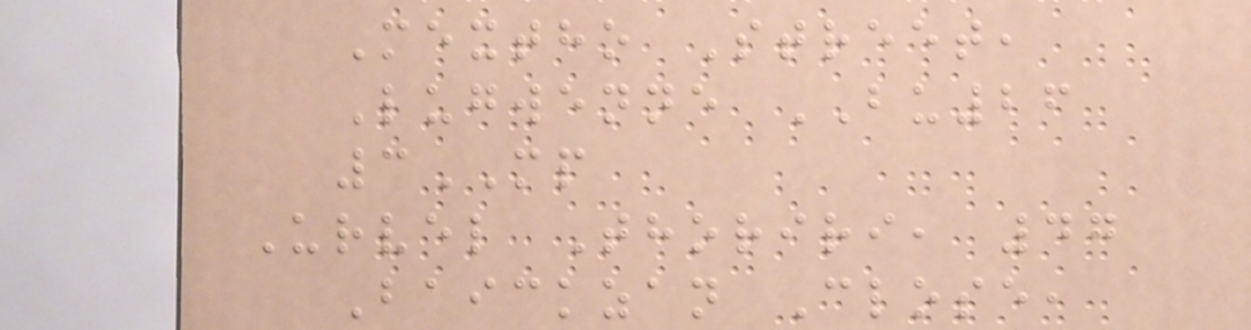Mextho Street,
Lugwenne BU26
3MP
Urvel Thoriri, 47
Baickzan Close,
